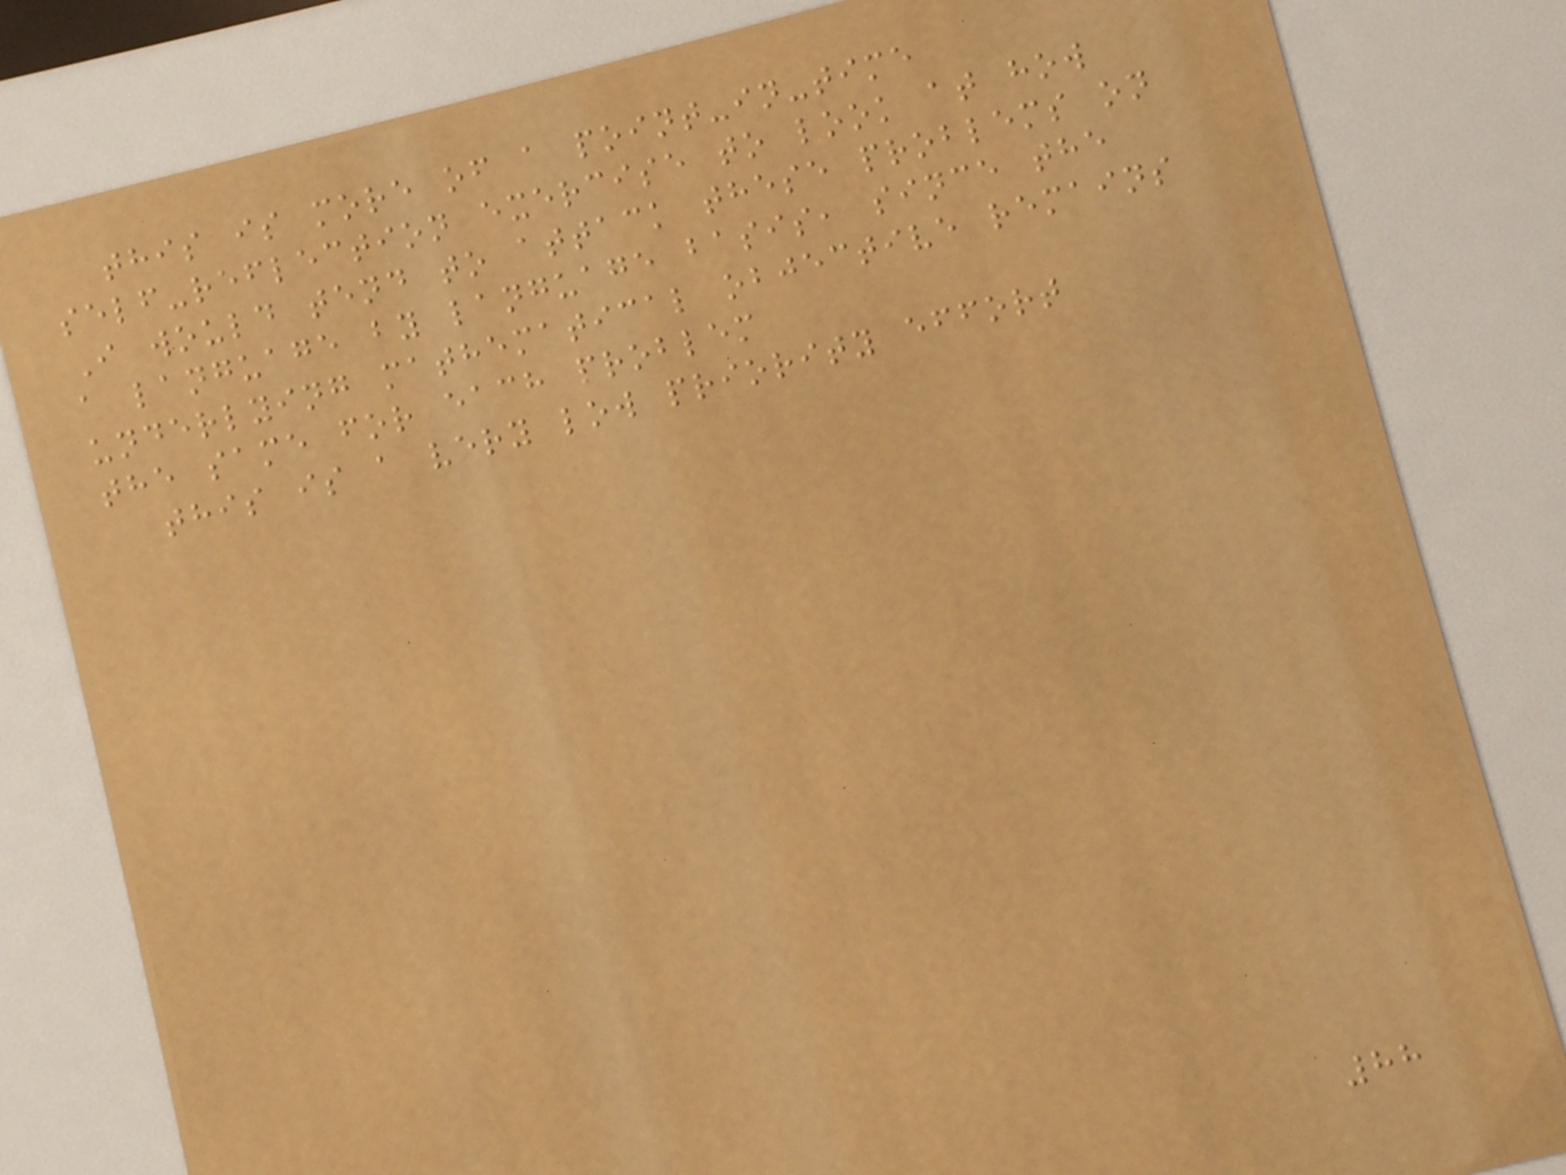this is more of a point-in-time
self-reflection exercise to look at how
I would tend to attack these problems on
a language by language basis, since the
underlying mathematical objective remains
the same for each problem
this is a very low priority effort
88
